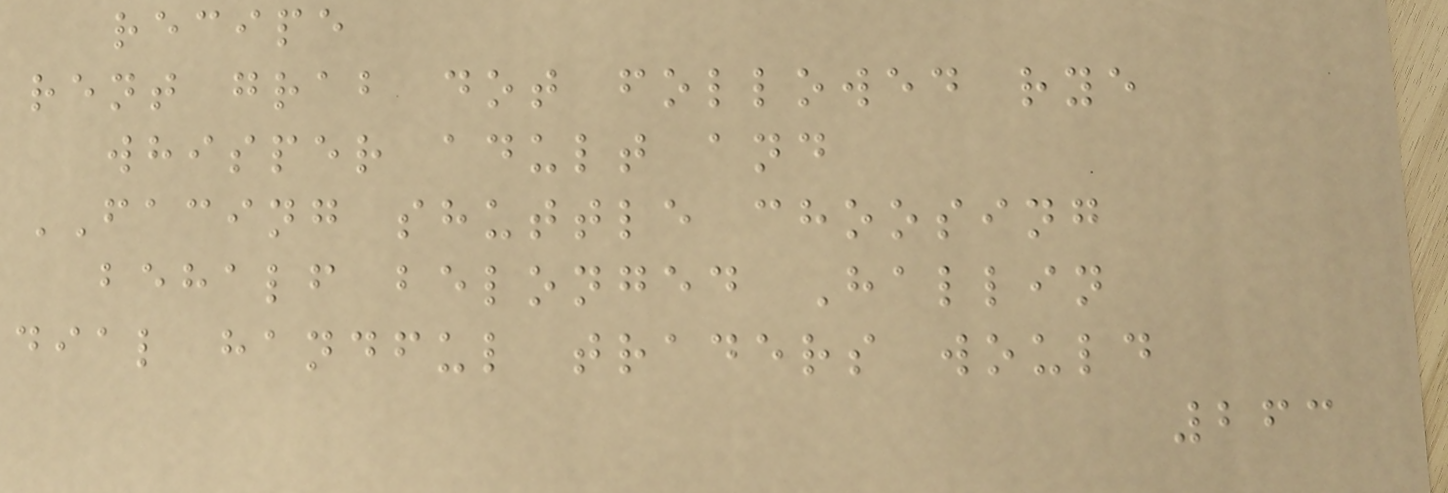recipe
rent grab dot followed rye
whisper adult and
FACING shuttle choosing
behalf belonged Hallin
dial handful traders would
263
